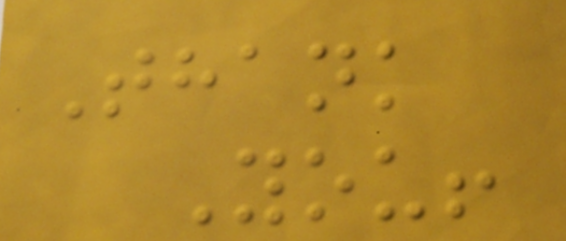Thank
You!
